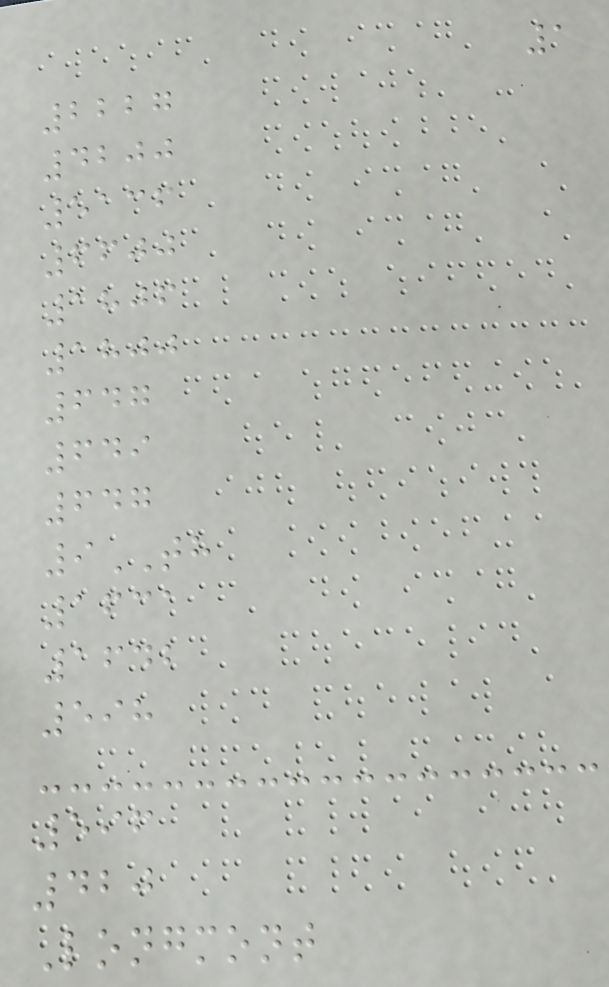1
2227
4200
5136
6600
1806
1800
647
649
647
9TH
1631
1642
598
596
420
Longmont
